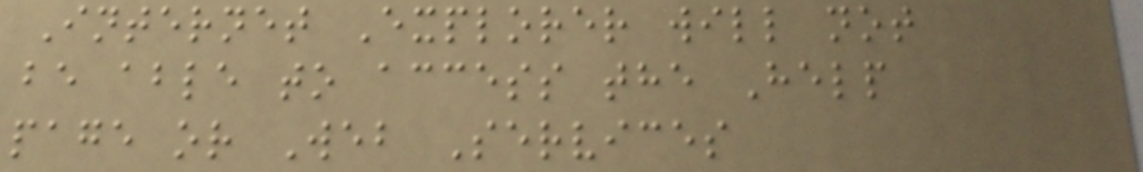Internet Explorer will not
be able to access the Help
page or Web Services
